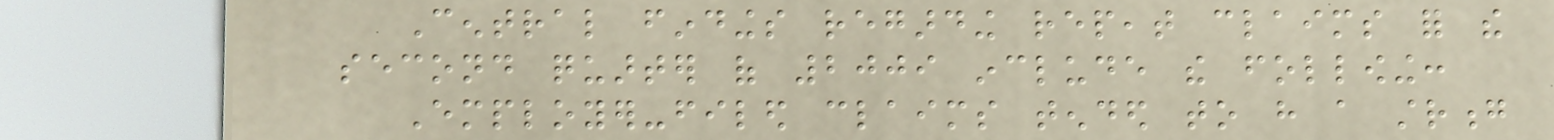Central findings regarding repeat claims for the
second quarter of 2009 include the following:
Employer-filed claims tended to have a strong
